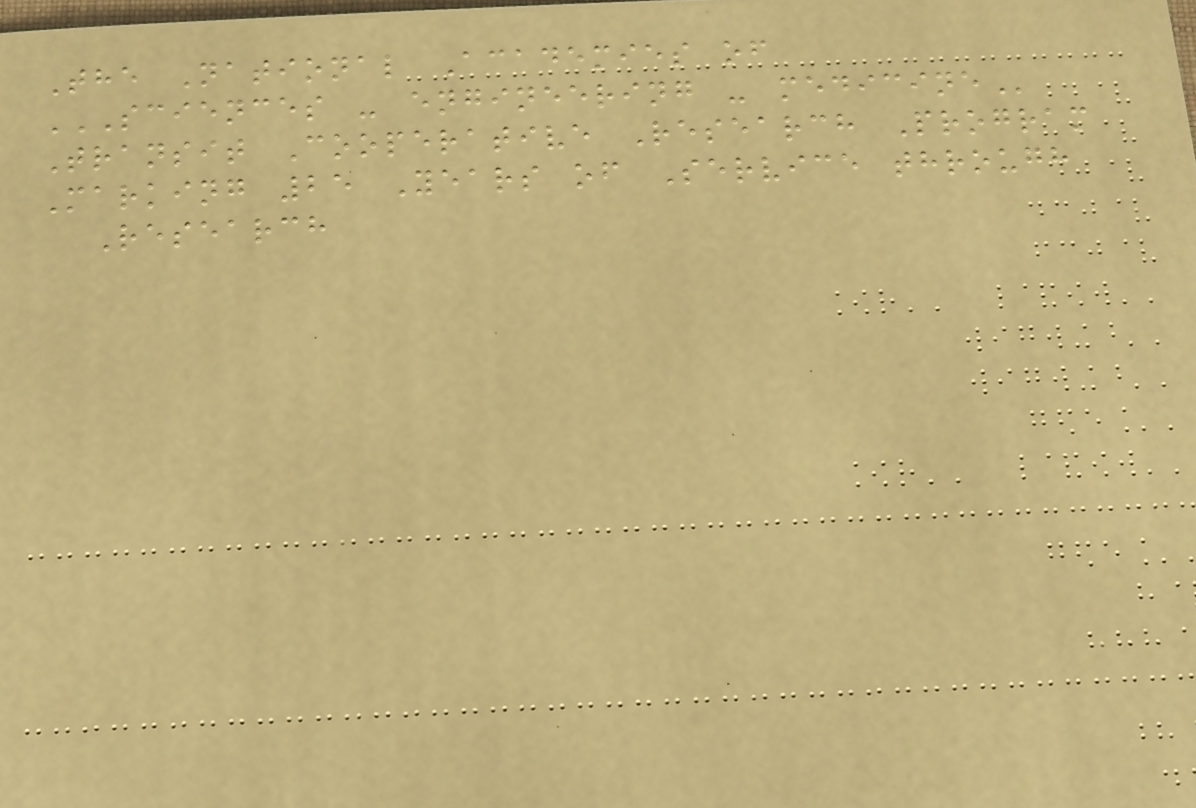The National Academies of
SCIENCES - ENGINEERING - MEDICINE
Transit Cooperative Research Program
Marking 25 Years of Service through
Research
